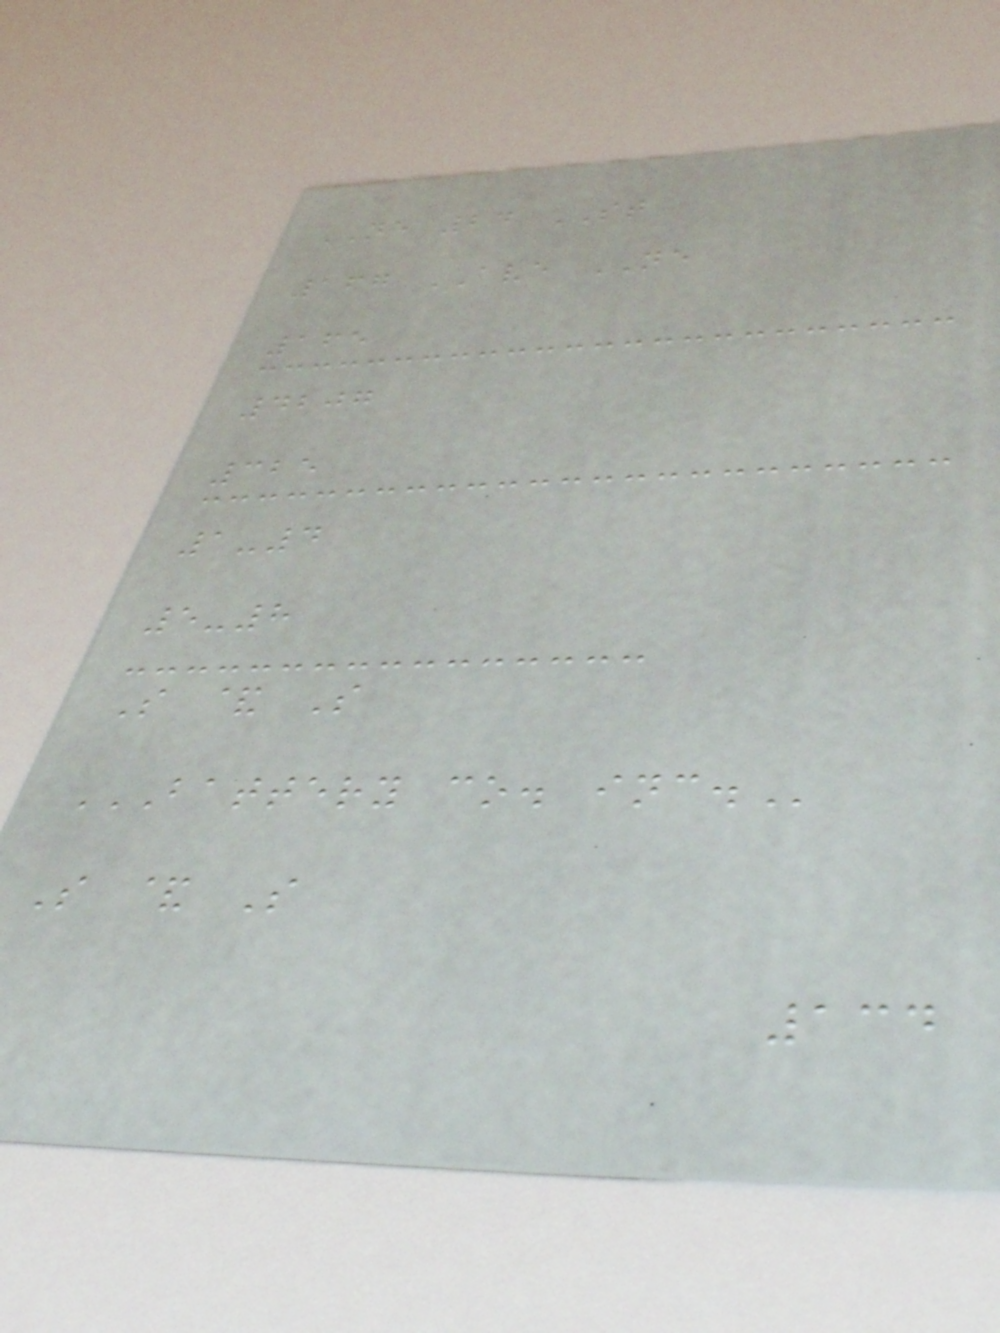NE 24 ST
167 AVE NE
165
4207
325
1-4
5-8
S & S
BATTERY CO. INC.
S & S
134
